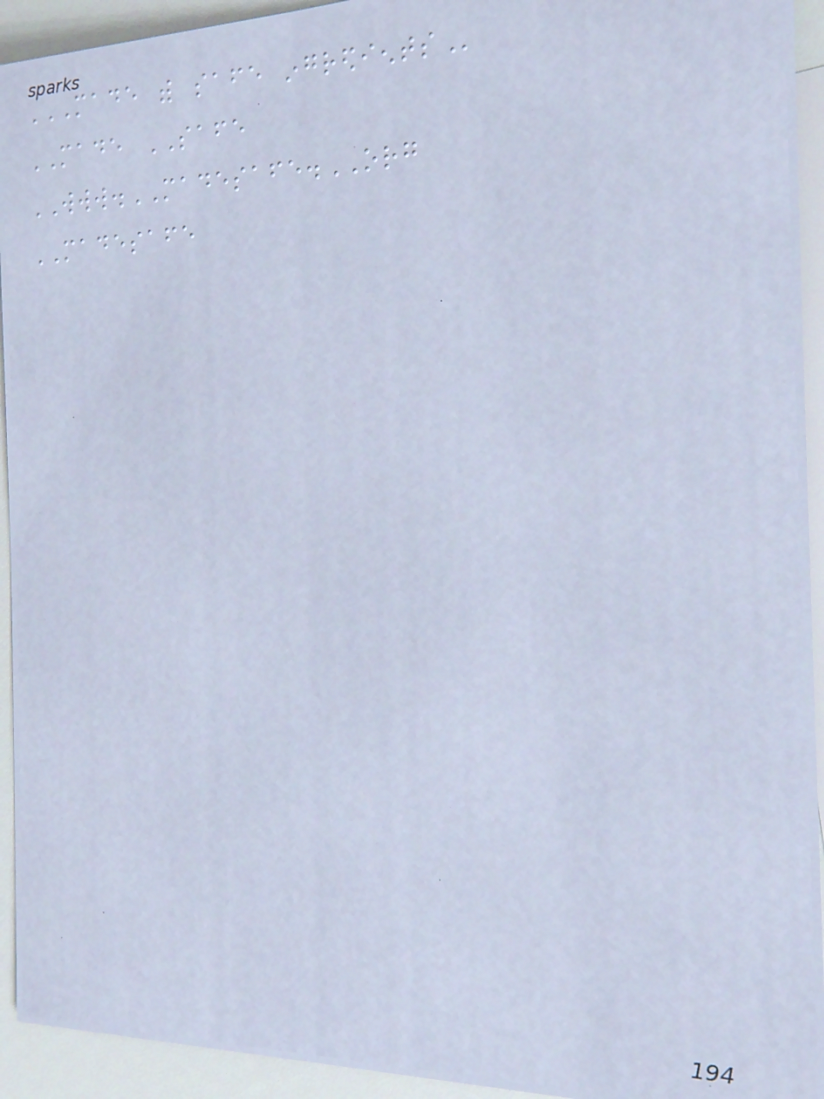MADE WITH SAFE INGREDIENTS
MADE SAFE
WWW.MADESAFE.ORG
MADESAFE
